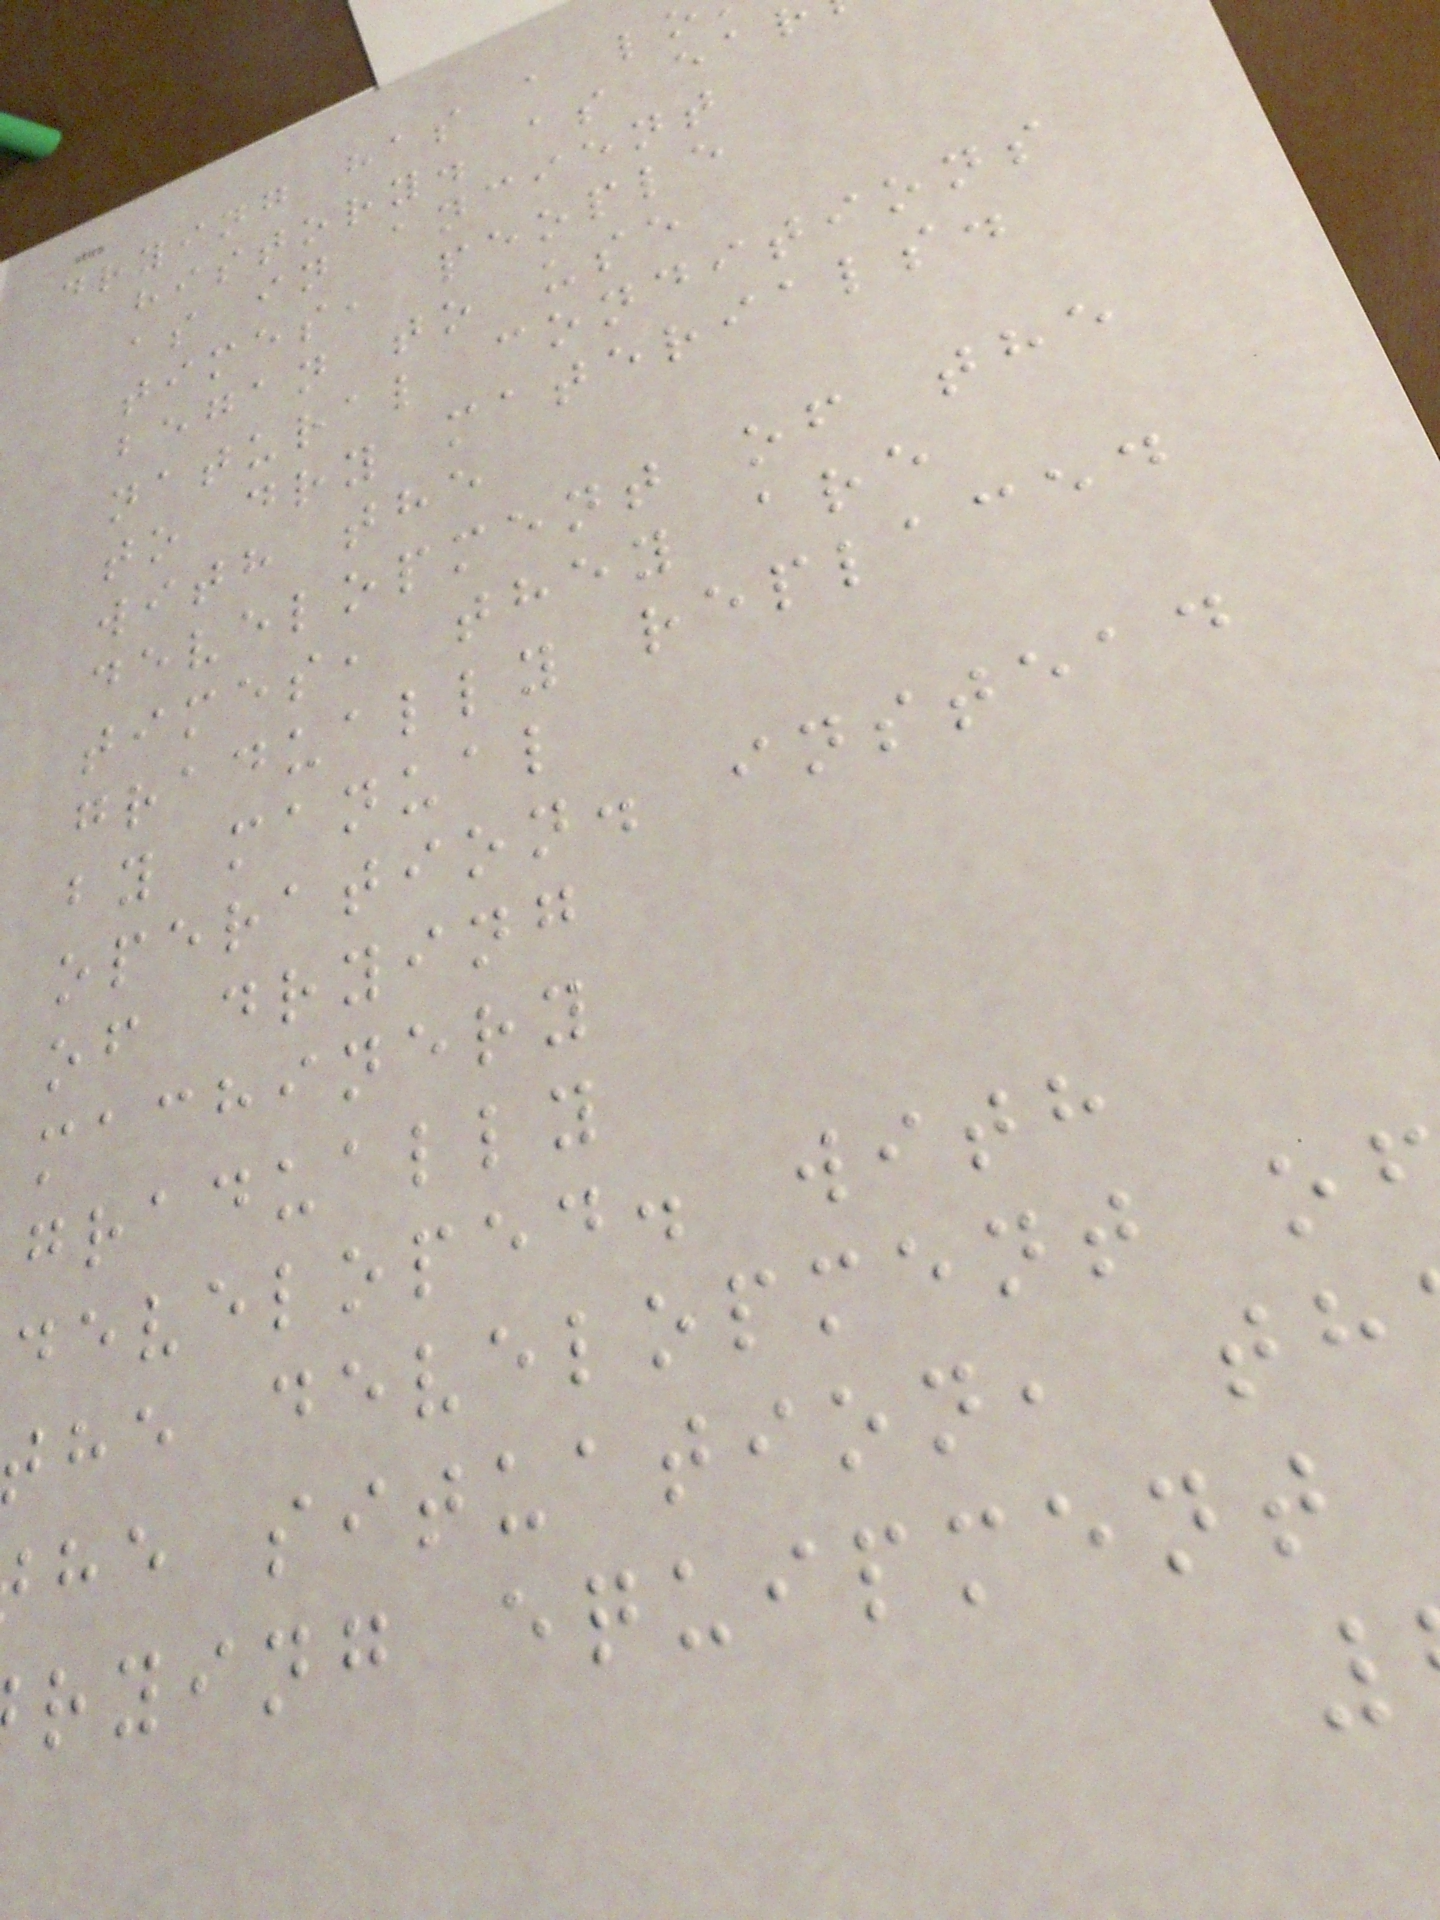drying has a l
history. as ea
as in ancient
times, people
began to use
natural conditions
to dry materials.
with the
development of the
times, they are
gradually replaced
by manual
operation. instead
of drying
machinery
gradually
developed. with
he development o
he situation, th
rying equipment
